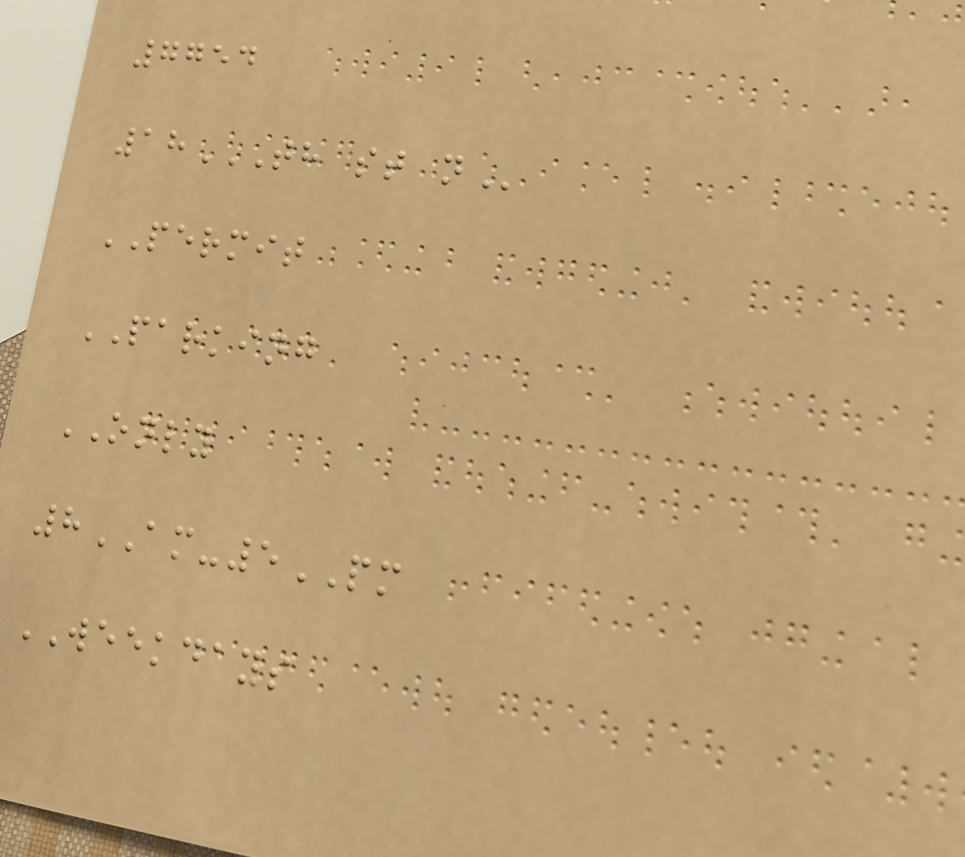7754
18TH ST N
PERMIT
PARKING
ONLY
8AM-5PM
WEEKDAYS
